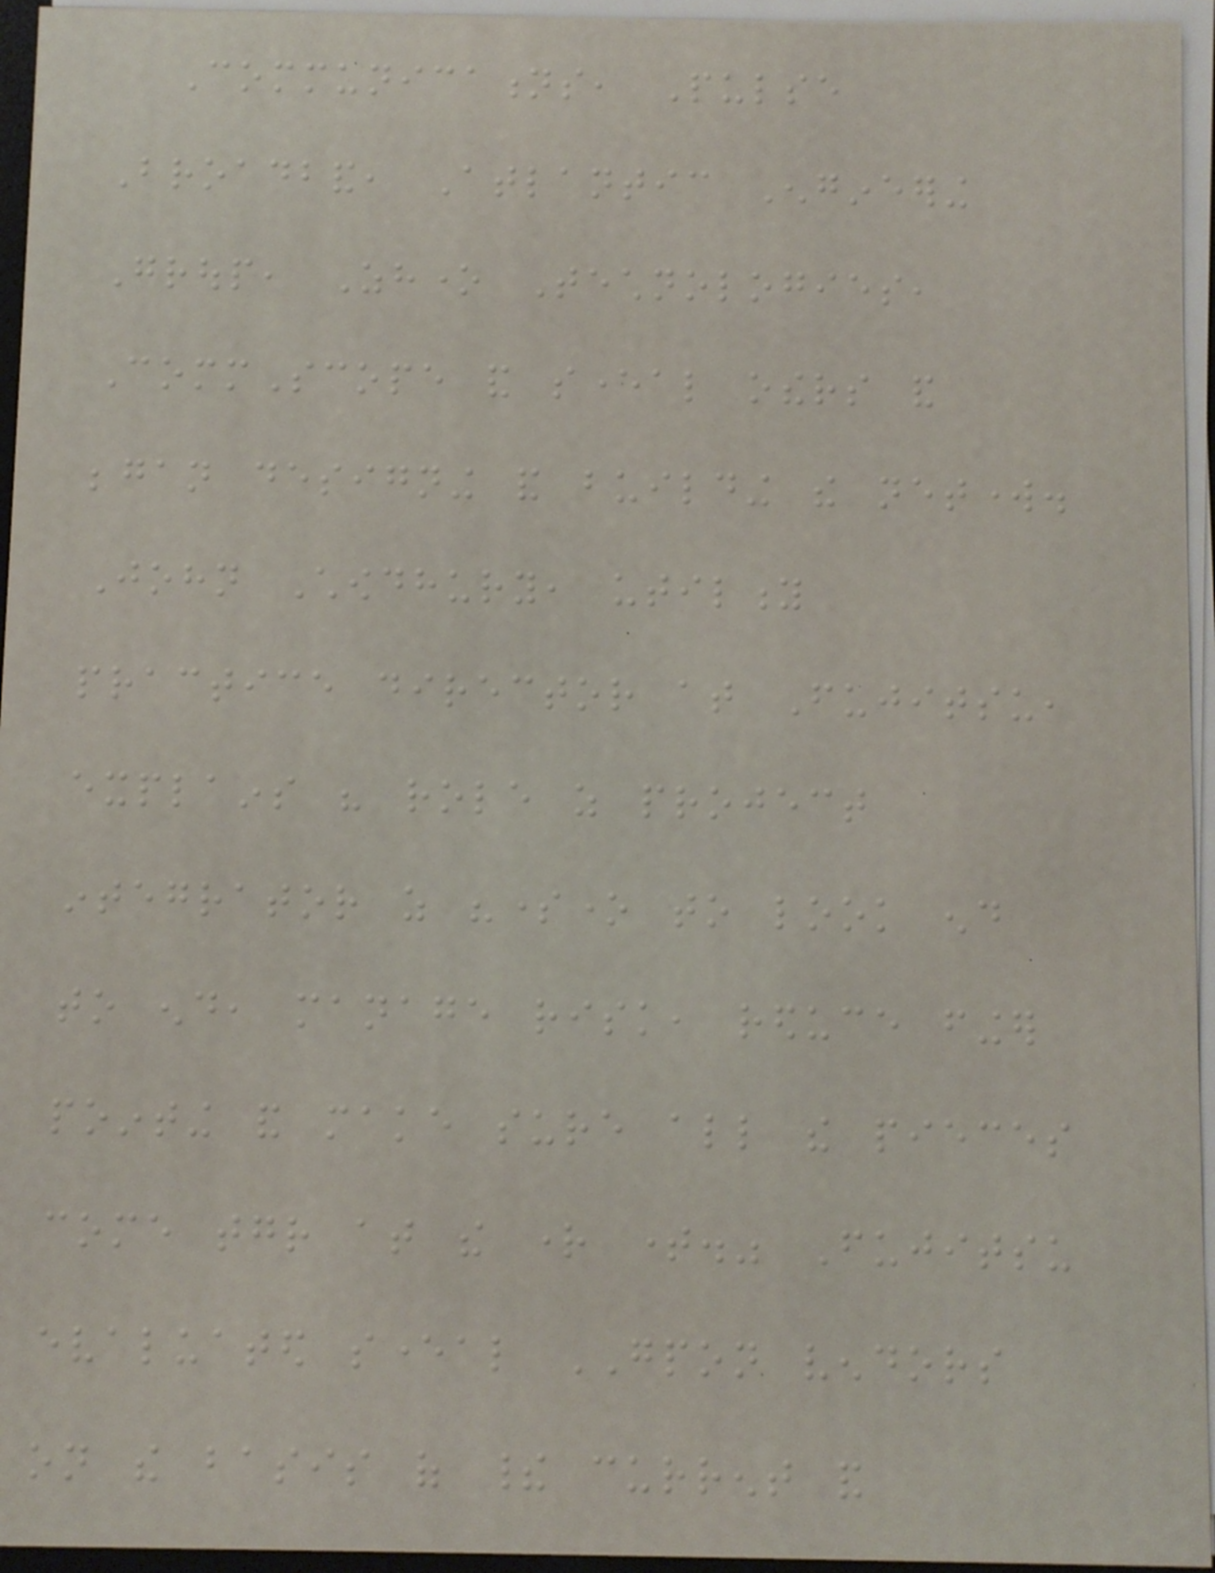Communications, Pulse
Broadband, Atlantic Engineering
Group, Zhone Technologies,
CommScope and several others and
began designing and building the network.
John Chowdhury, utility
practice director at Fujitsu,
explains his role as project
integrator as "someone to look end
to end, manage risk, reduce finger
pointing and make sure all the pieces
come together at the right time." Fujitsu
evaluated several GPON vendors
on the basis of their current and
